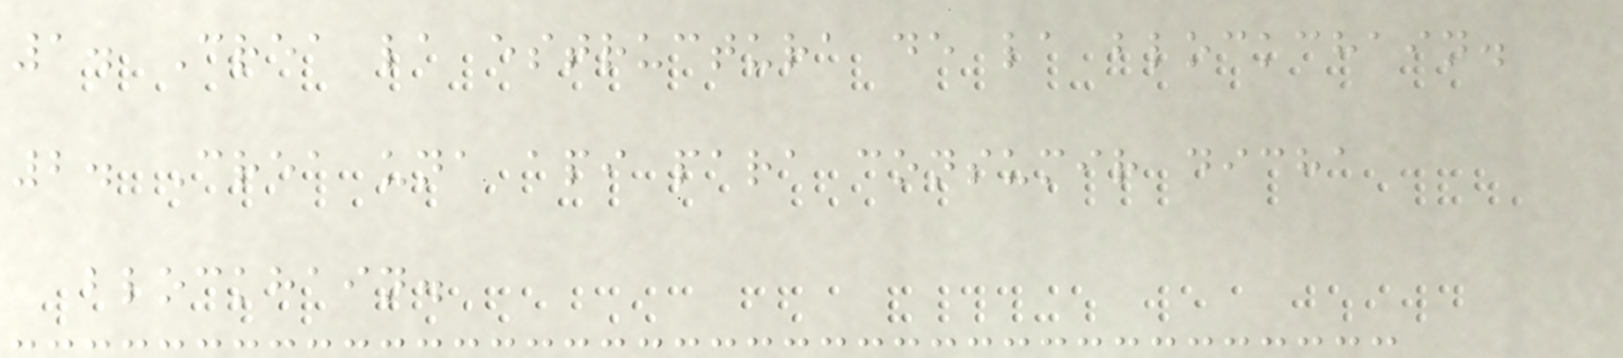1. Crea la estructura de la blockchain.
2. Crea una api para consumir dicha
blockhain.
